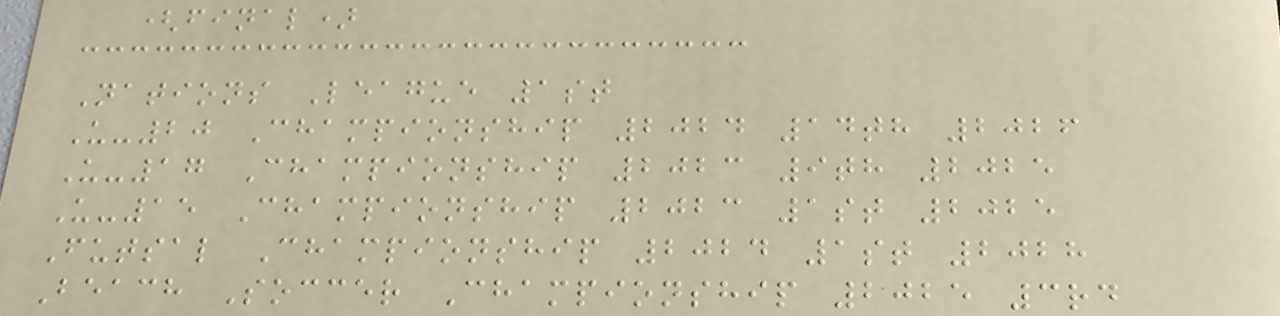(final)
Nations League 1st
U-20 Championship 2024 14th 2026
U-17 Championship 2023 9th 2025
U-15 Championship 2023 1st 2025
Futsal Championship 2024 1st 2028
Beach Soccer Championship 2025 3rd
